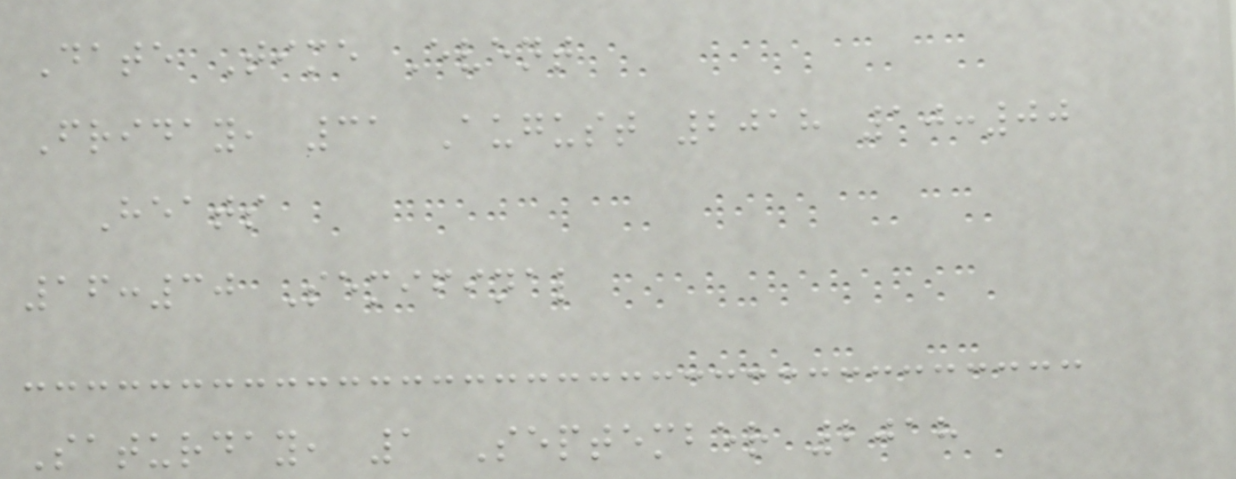Date Time Event
Friday, 31 August 2018 10:00
Heats
16:30 Semifinal
Saturday, 1 September 2018
